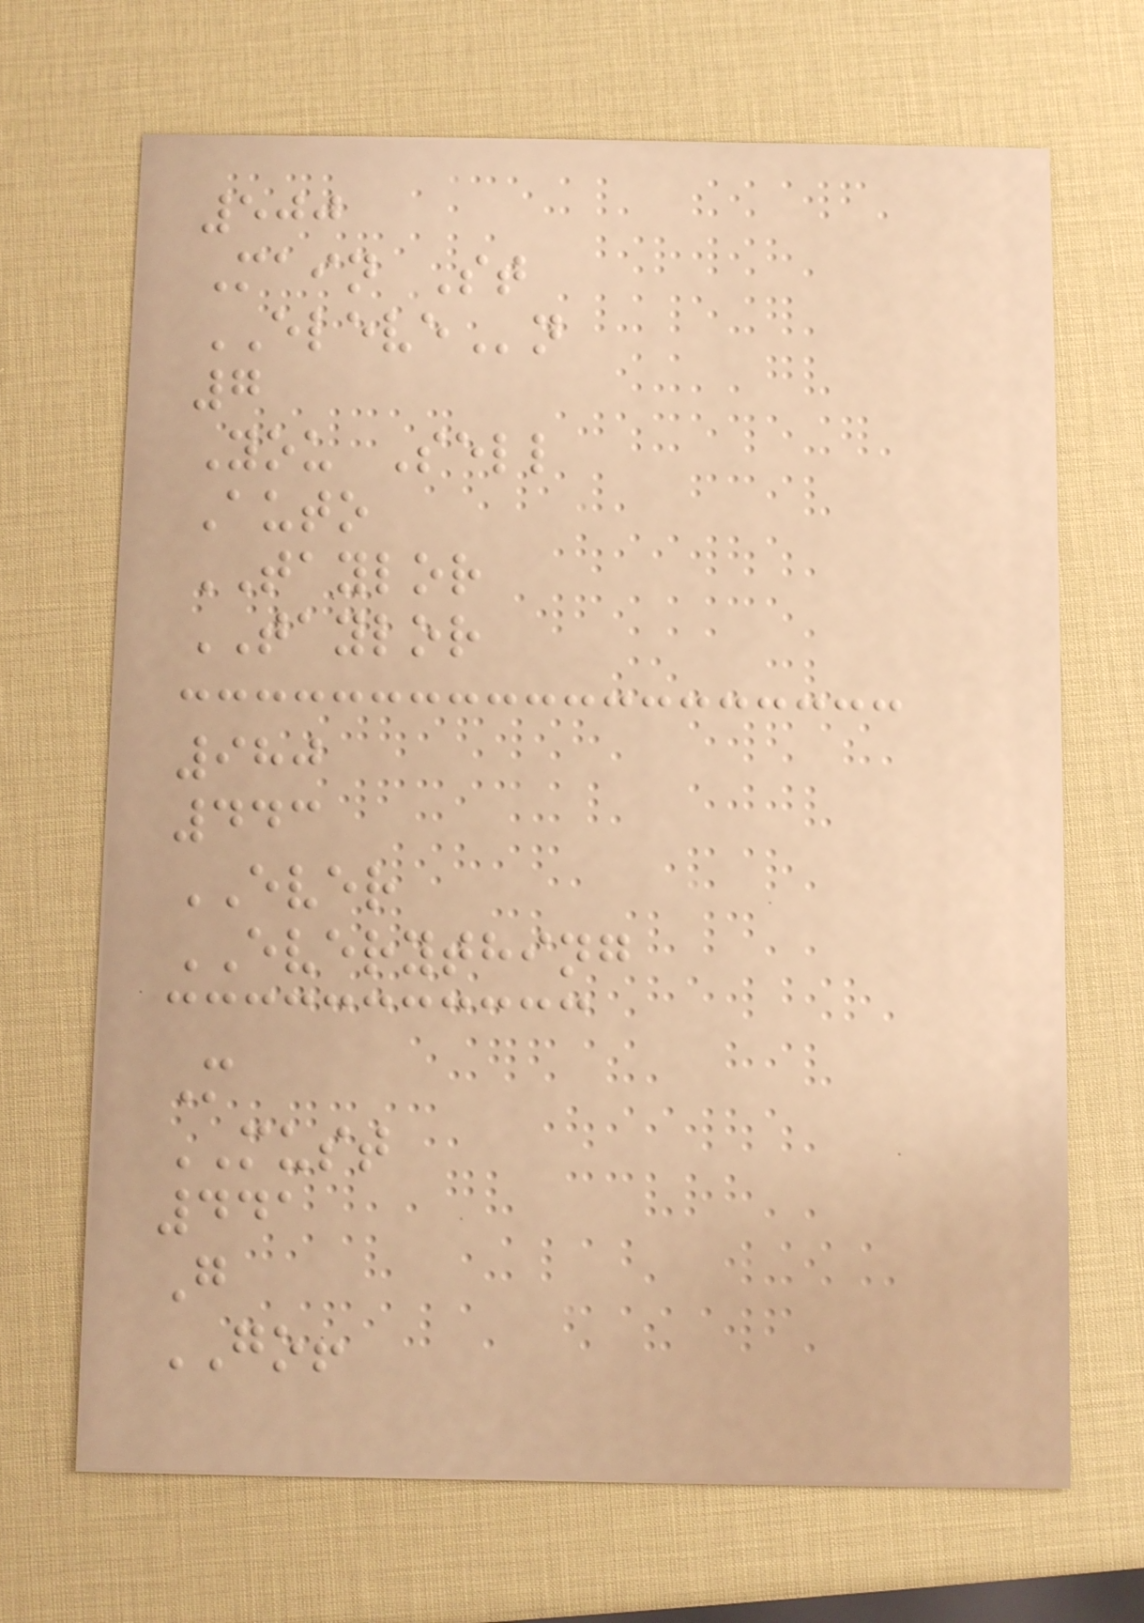500
Main St
ELEVEn
7
You Sell
Auto
TAYLOR
TAYLOR
980
443
EVER
EVERYTHING
M
MUST
441
G
GO!
